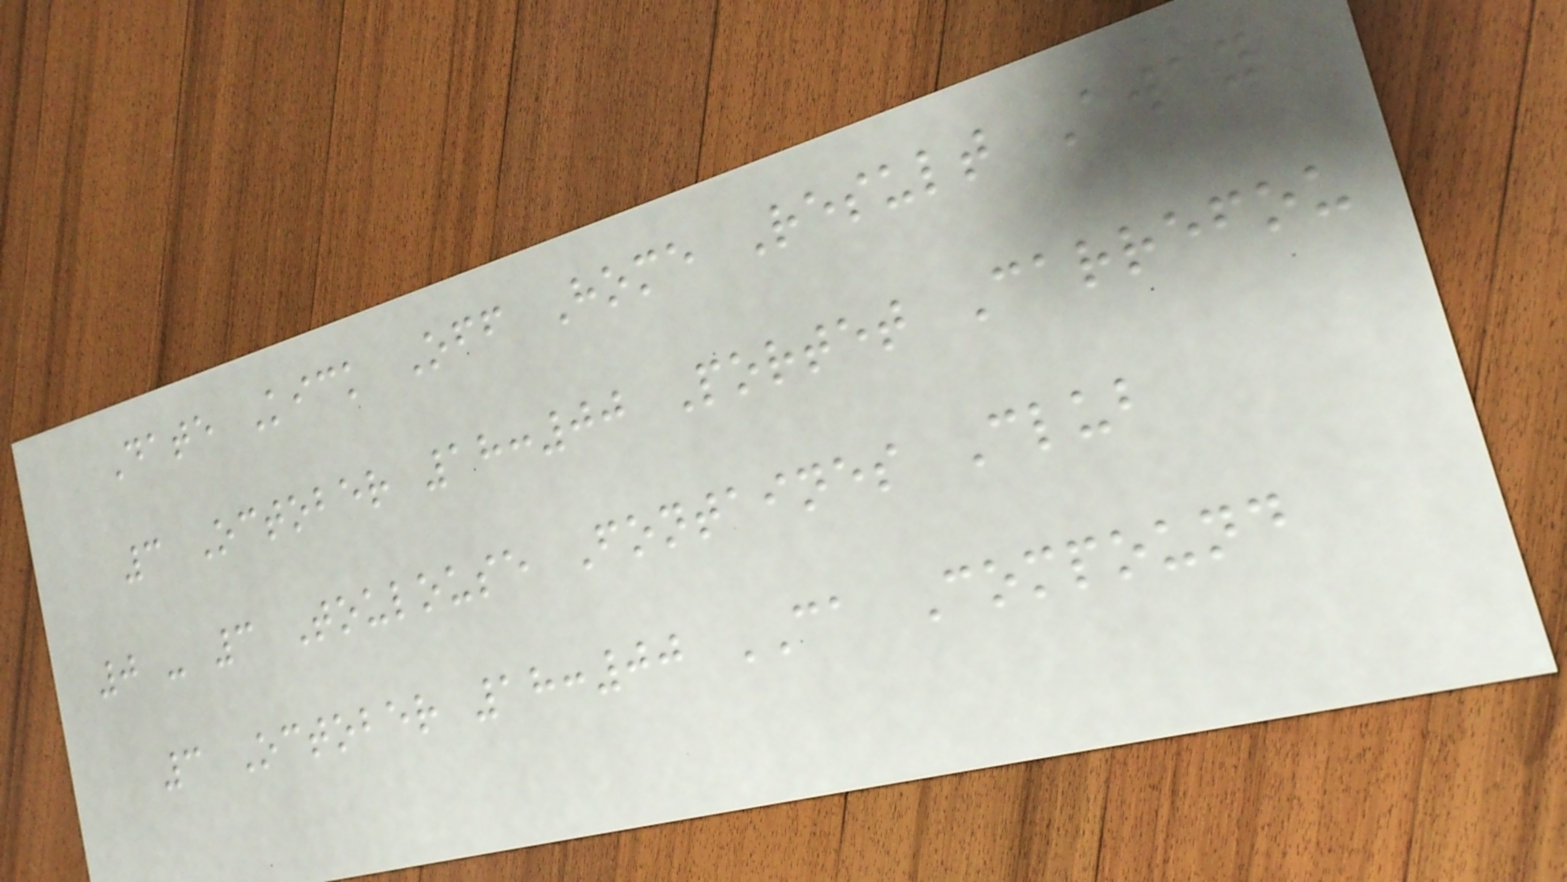Date Kick Off Home Result Away
3 October 18:00 Portet Carrefou
0 - 3 Toulouse Fontaines Club
3 October 18:00 CA Compound
